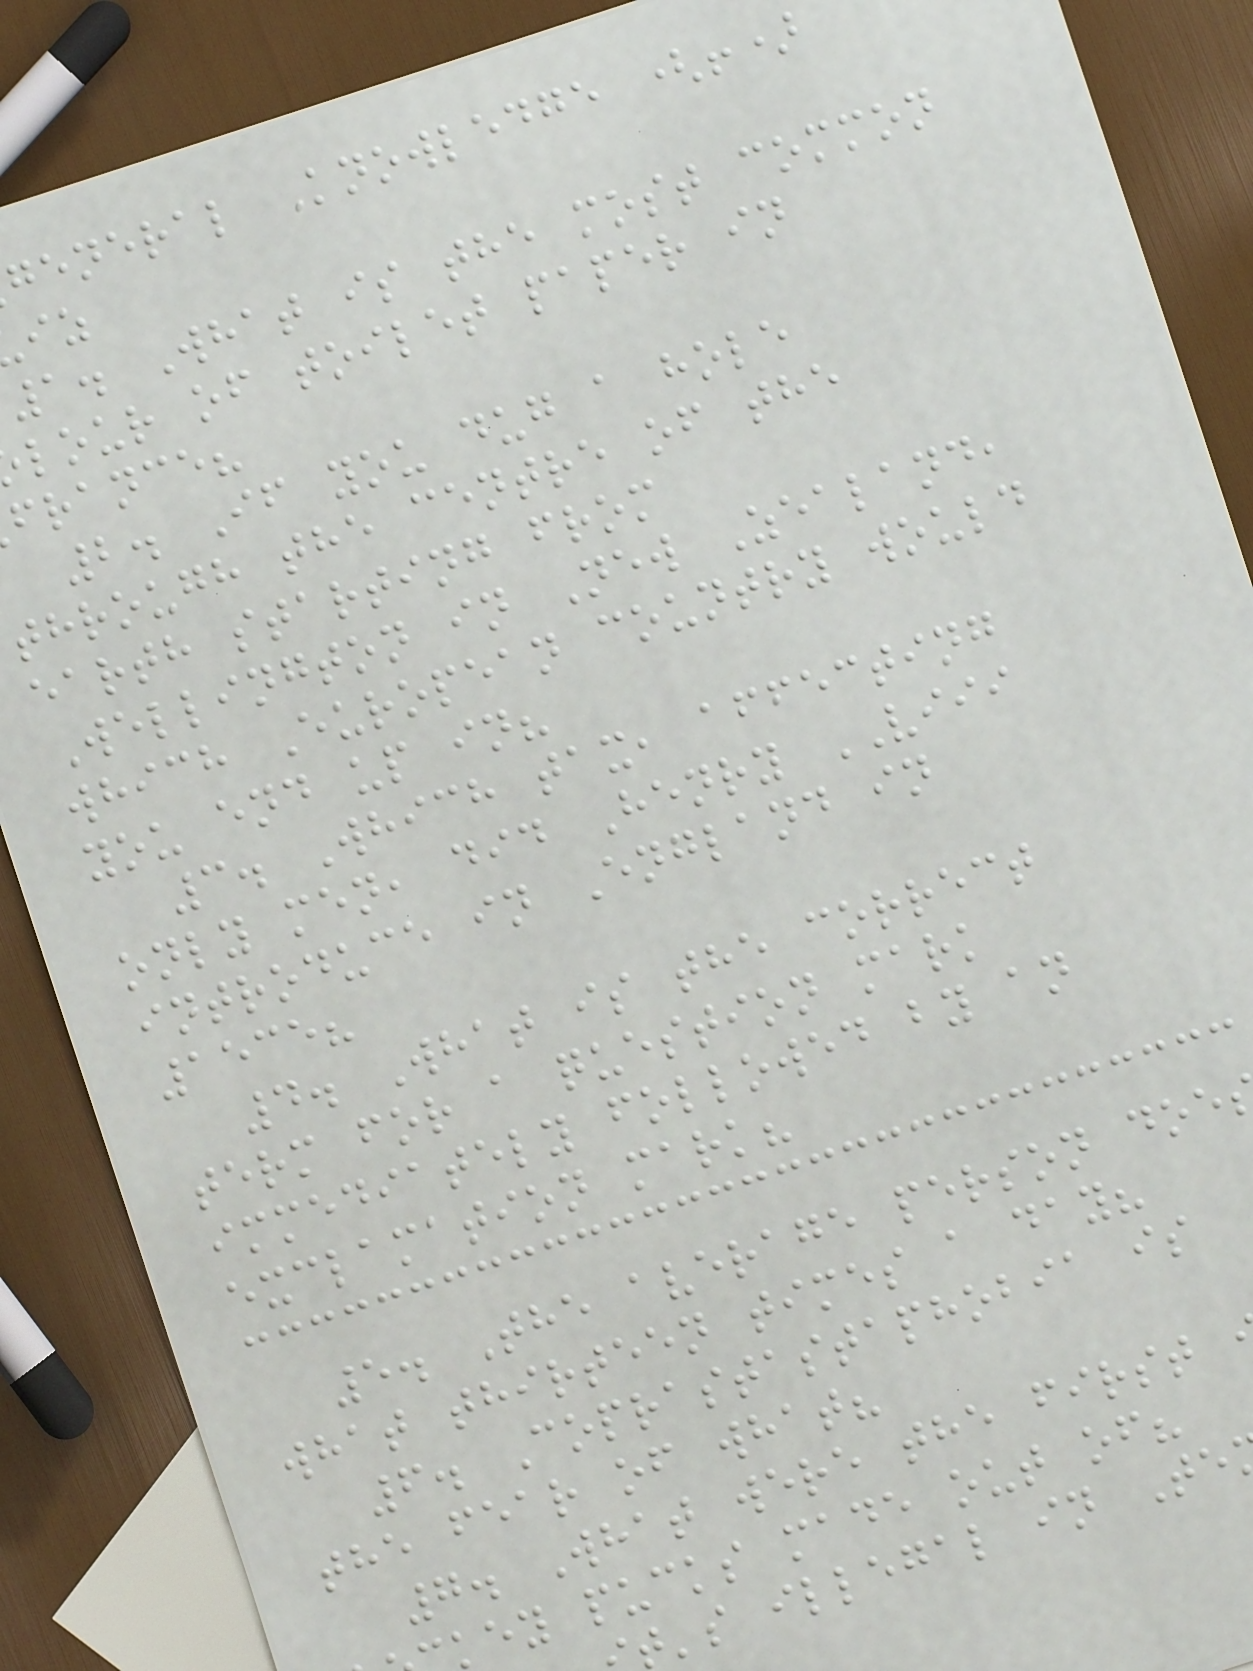general Knowledge (!)
1. What is the most common
lour of toilet paper in
france?
2. If you dug a hole
through the centre of the
earth starting from
Wellington in New Zealand,
which European country would
you end up in?
3. Which tax, affecting
only men, did Henry VIII
introduce in England in
1535?
4. What is the correct
term for a question mark
immediately followed by an
exclamation mark?
5. The average person doe
what thirteen times a day?
6. Coprastastaphobia is
the fear of what?
7. What were the first
key pucks made out of?
t's illegal in Te
